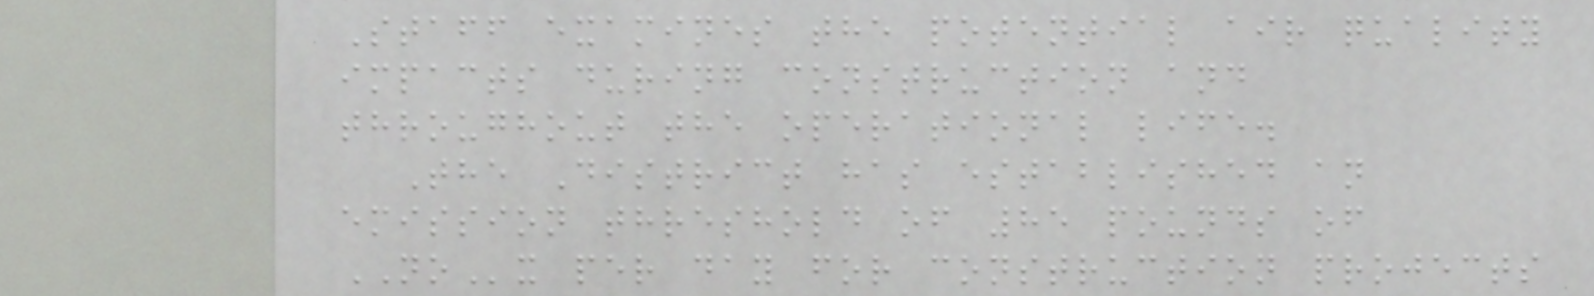Staff examines the potential air quality
impacts during construction and
throughout the operational life.
The District has established an
emission threshold of 85 pounds of
NOx per day for construction projects
